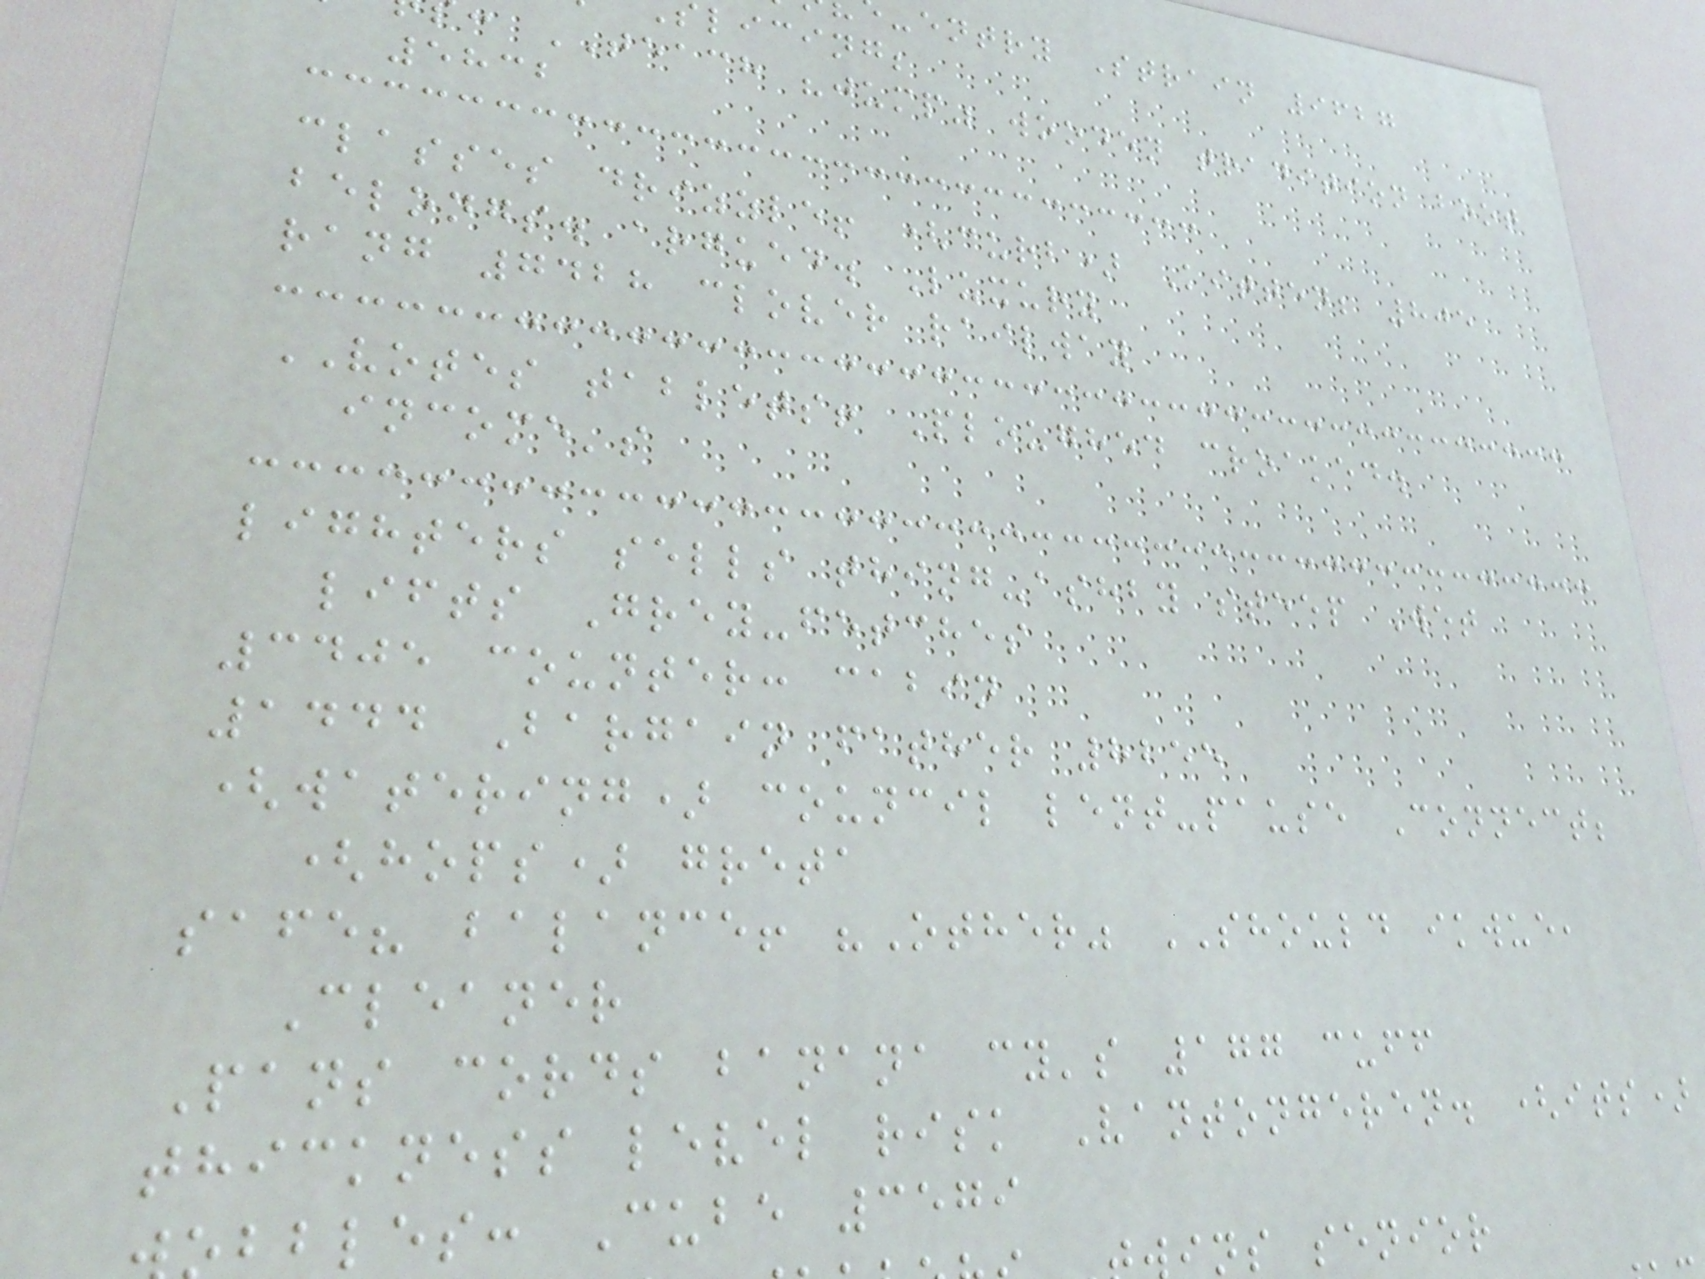-entry Strain 9627
licing;
TEACH "jump" wooden tradition boot
5832
classes drizzle! (curb) Kitten; 805
belongs. argued. Luxury
rang 7428 clover railway
VOTES tablets! Ploughed croaked.
income's
lighters sells thing-ashby steep Wet
lifts Grey-fetches
3405 counter: cabin
1444 Bargain father 8255
(watering) council lent-pause Connect;
(hops) greta
safe? balance! "Other" SHOULD ikwue,
Cleaner
Pans cords banana cy's 177 cuff
thickness level risk Vantongeren. (its)
bbles: Cube 3579
ins senior
